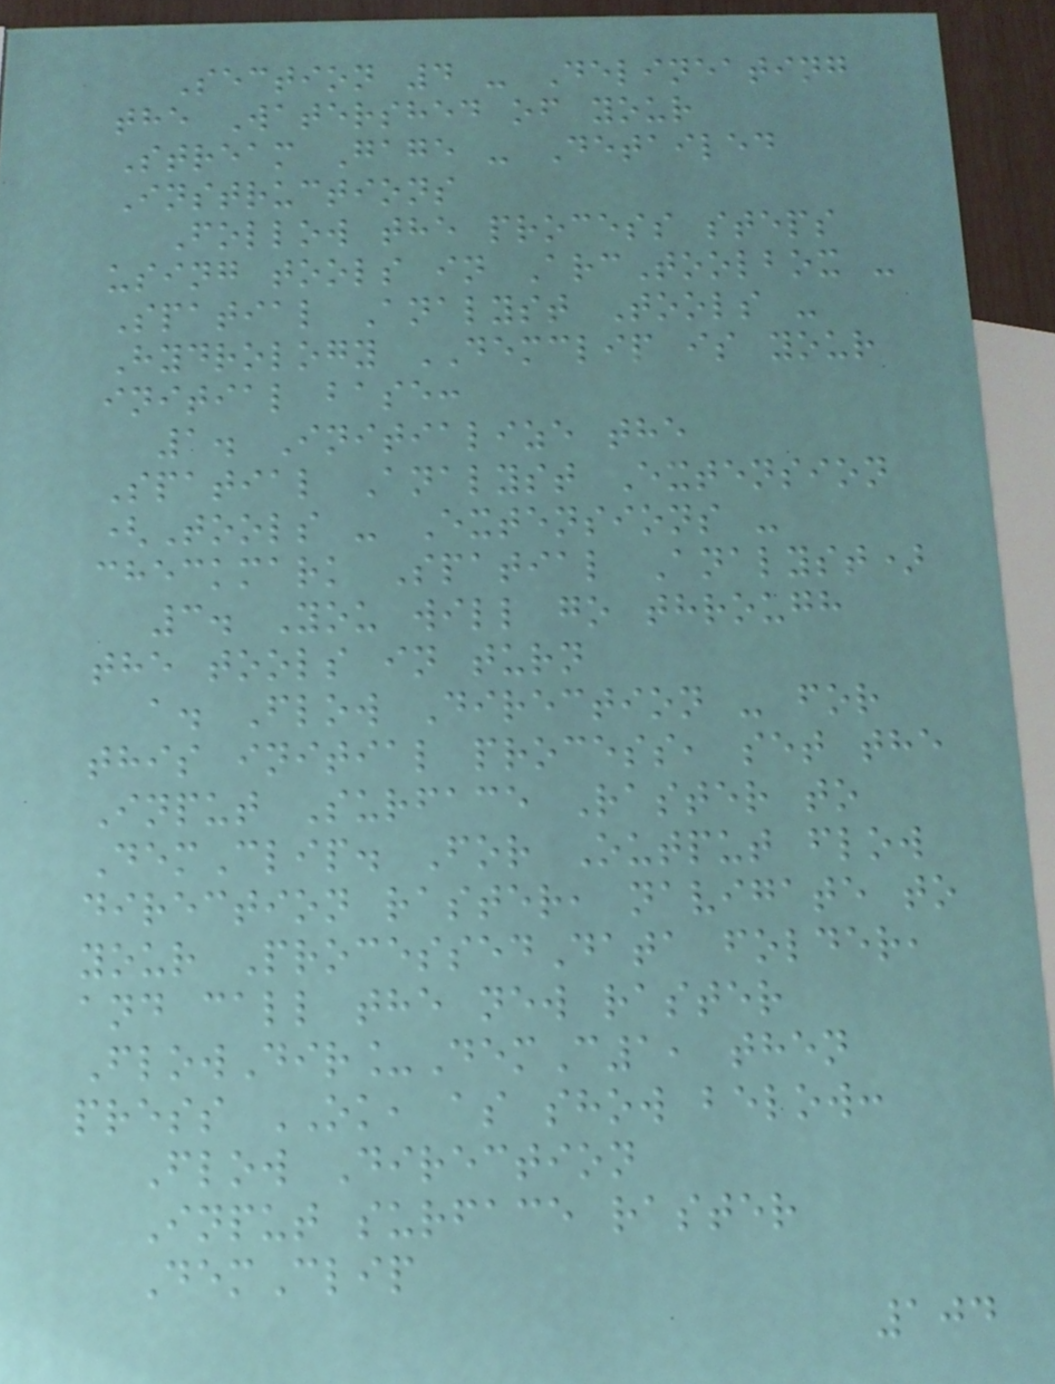Section 4 - Delineating
the Watershed of your
Stream Gage - Detailed
Instructions
Follow the process steps
using tools in ArcToolbox -
Spatial Analyst Tools -
Hydrology DEMCLIP is your
initial base:
1. Initialize the
Spatial Analyst Extension
(Tools - Extensions -
checkmark Spatial Analyst)
3. You will go through
the tools in turn
a. Flow Direction - for
this initial process, set the
Input Surface Raster to
DemClip. For Output flow
direction raster, navigate to
your ProcessedData folder,
and call the new raster
FlowDir_DemC1, then
press OK, as show below:
Flow Direction
Input surface raster
DemClip
104
